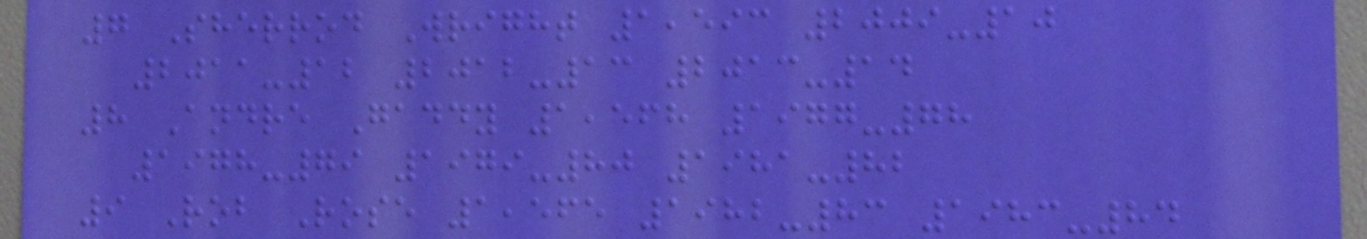7 Sherrod Wright 1,593 2009-10
2011-12 2012-13 2013-14
8 Andre Gaddy 1,568 1977-78
1978-79 1979-80 1981-82
9 Rob Rose 1,565 1982-83 1983-84
